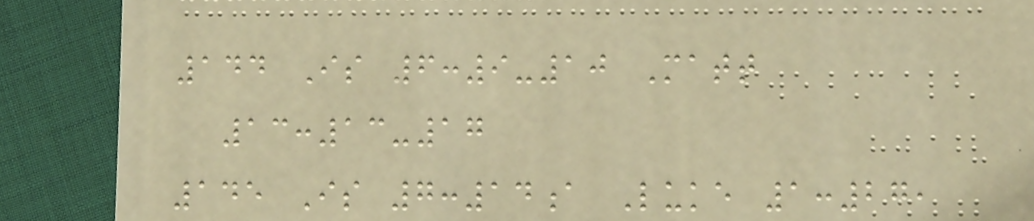144 Is 6:9-10 Matt
13:13-17
145 Is 7:14a Luke 1:27,
